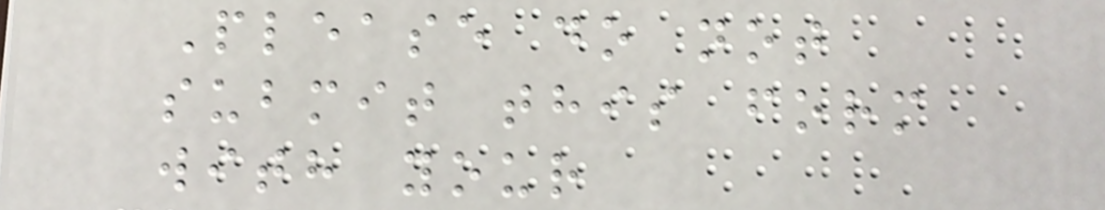Please do not
submit this form
with your
